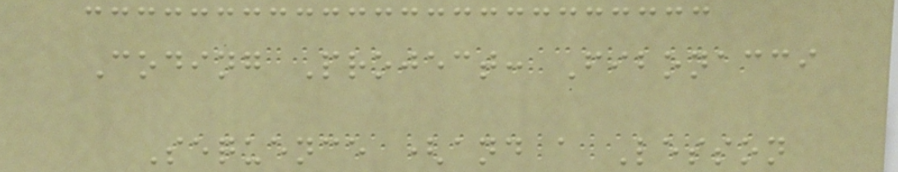Coding Project: Fibonacci
Sequence (and a Lesson
